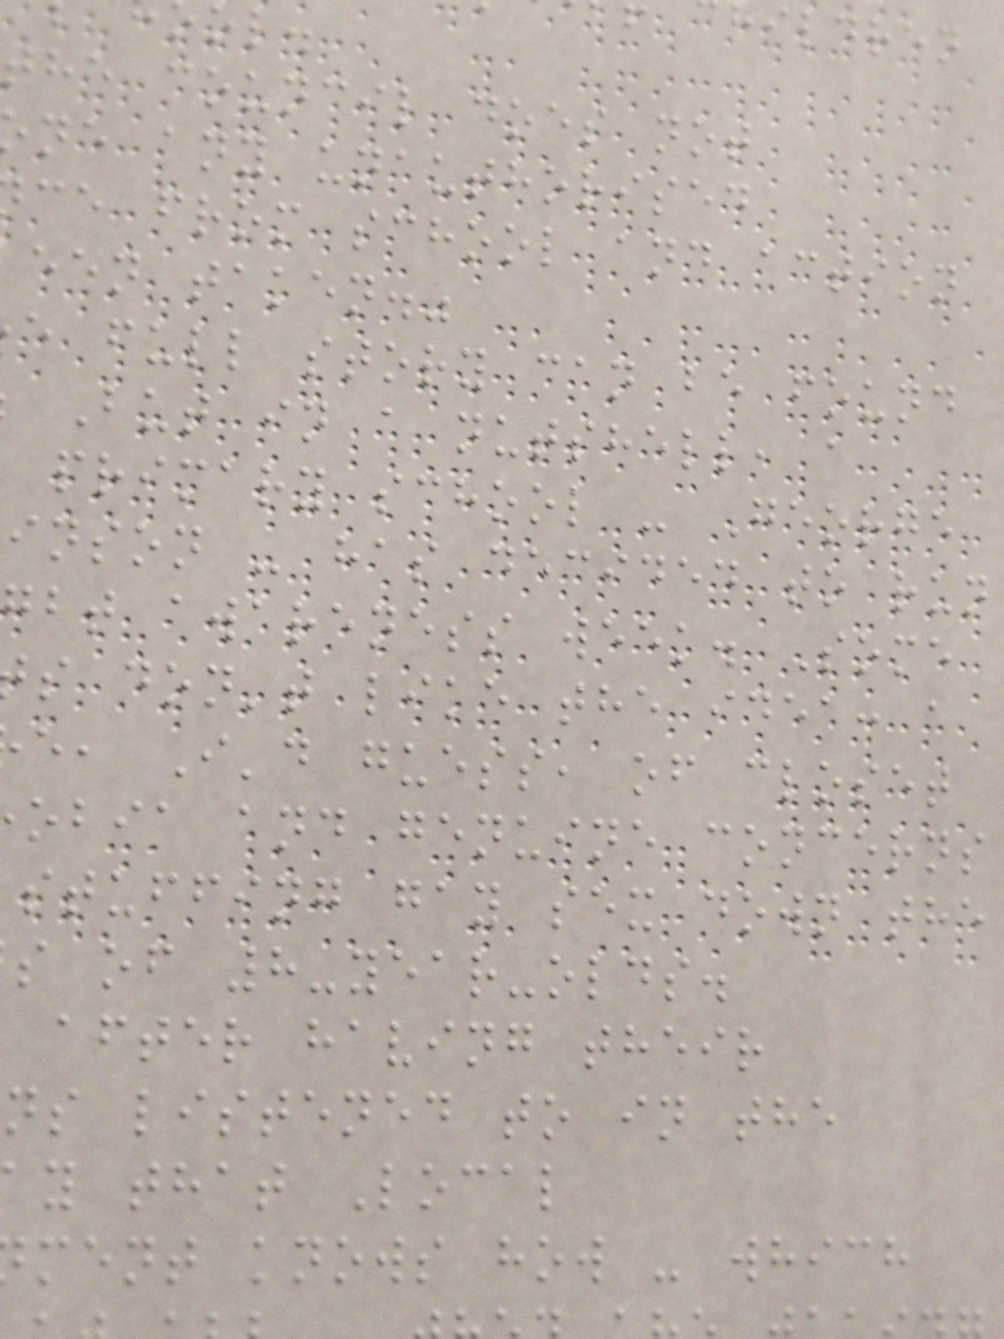the council does not
ne any unauthorised
ce from school and action
een taken."
e full story can be found
But in a nutshell, a
primary school - George
inson - has decided to run
gbt awareness week. Some
s don't like the idea: a
e, I'd guess, of closet
obia and genuine concerns
stuffing gay sex down the
s of 8-year-olds.
after having their
ns listened to in the
y that Local
ment knows how - which
